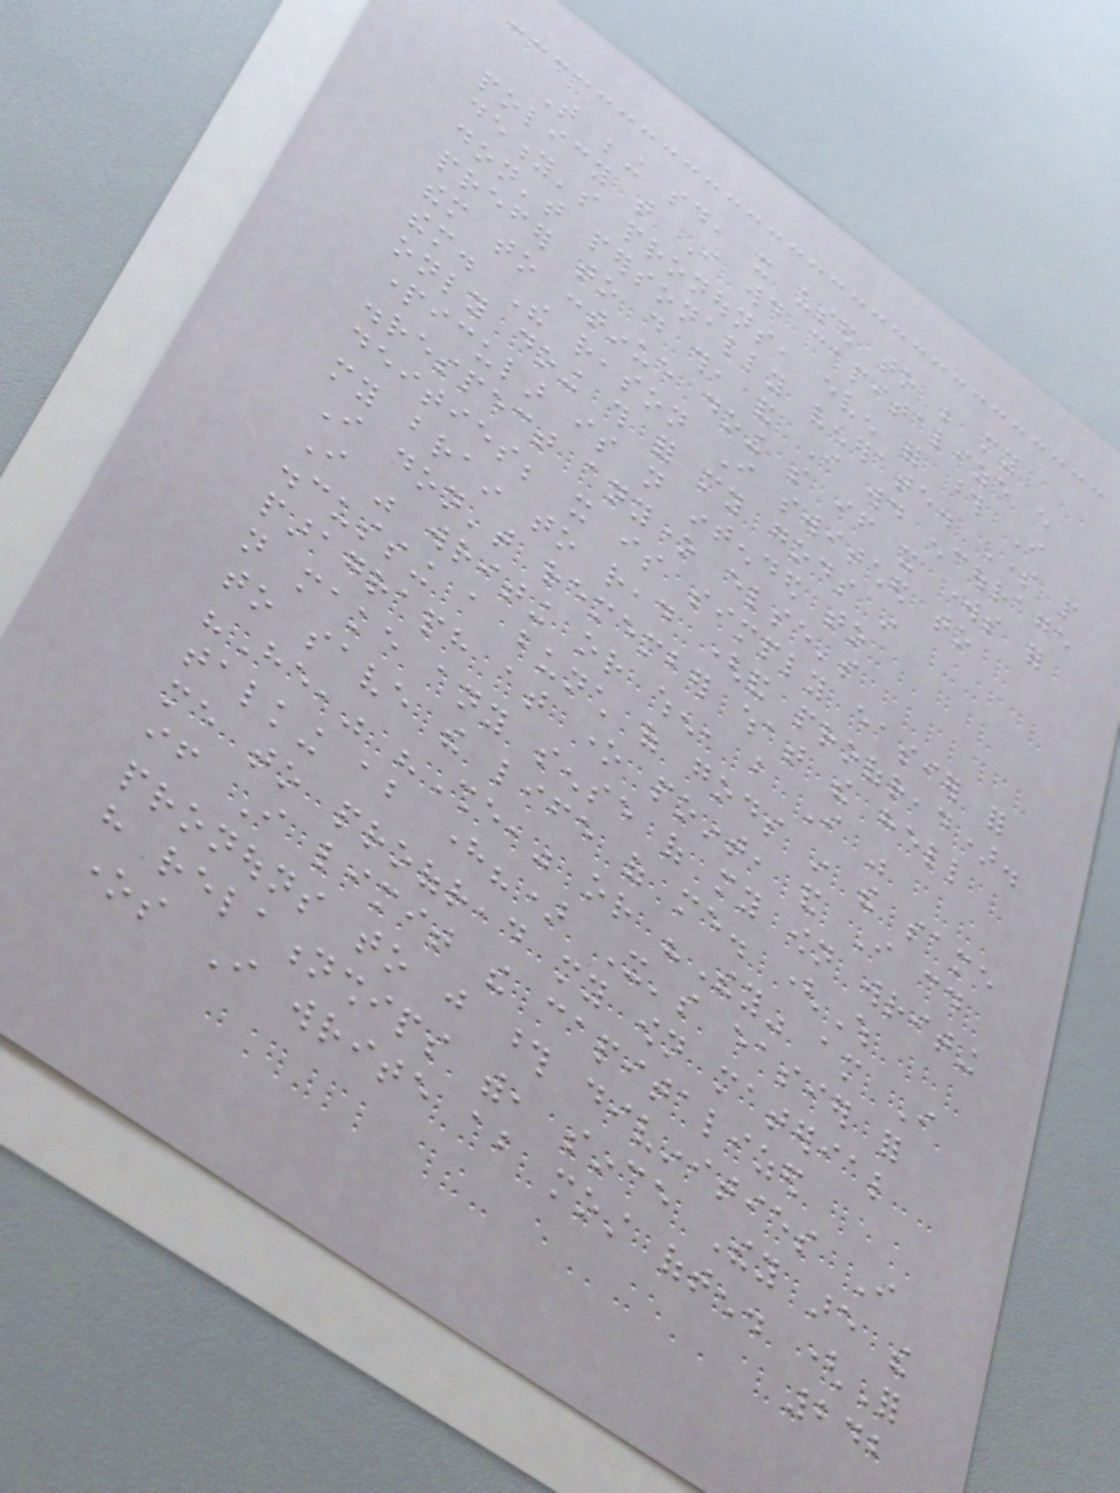That being said, it used to be my
policy that I would capitalize every
deity's pronouns, even for those I
don't personally venerate. Some people
prefer to do this, and I would encourage
them to continue doing so if it works for
them. The reason I switched to
only doing this for my gods in
particular is not intended to
disrespect anyone else's
deities; it is simply easier for
my brain to read (and proofread).
I don't remember what the hell
I was writing or when, but I was
discussing a bunch of gods in the same
paragraph at one point, and I could
not make any sense of my own writing
to save the life of me. (Which
"He," "She," or "They" am I
talking about here?) It's easier for
me to proofread my own material
if I limit the capitalized
pronouns to just those divinities I
have relationships with, since They are the
ones I write about most often. (For
242
